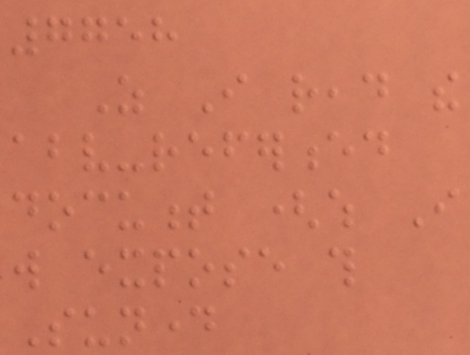7758
As I read the
above-referenced
document (which I
will expose this
Sunday
